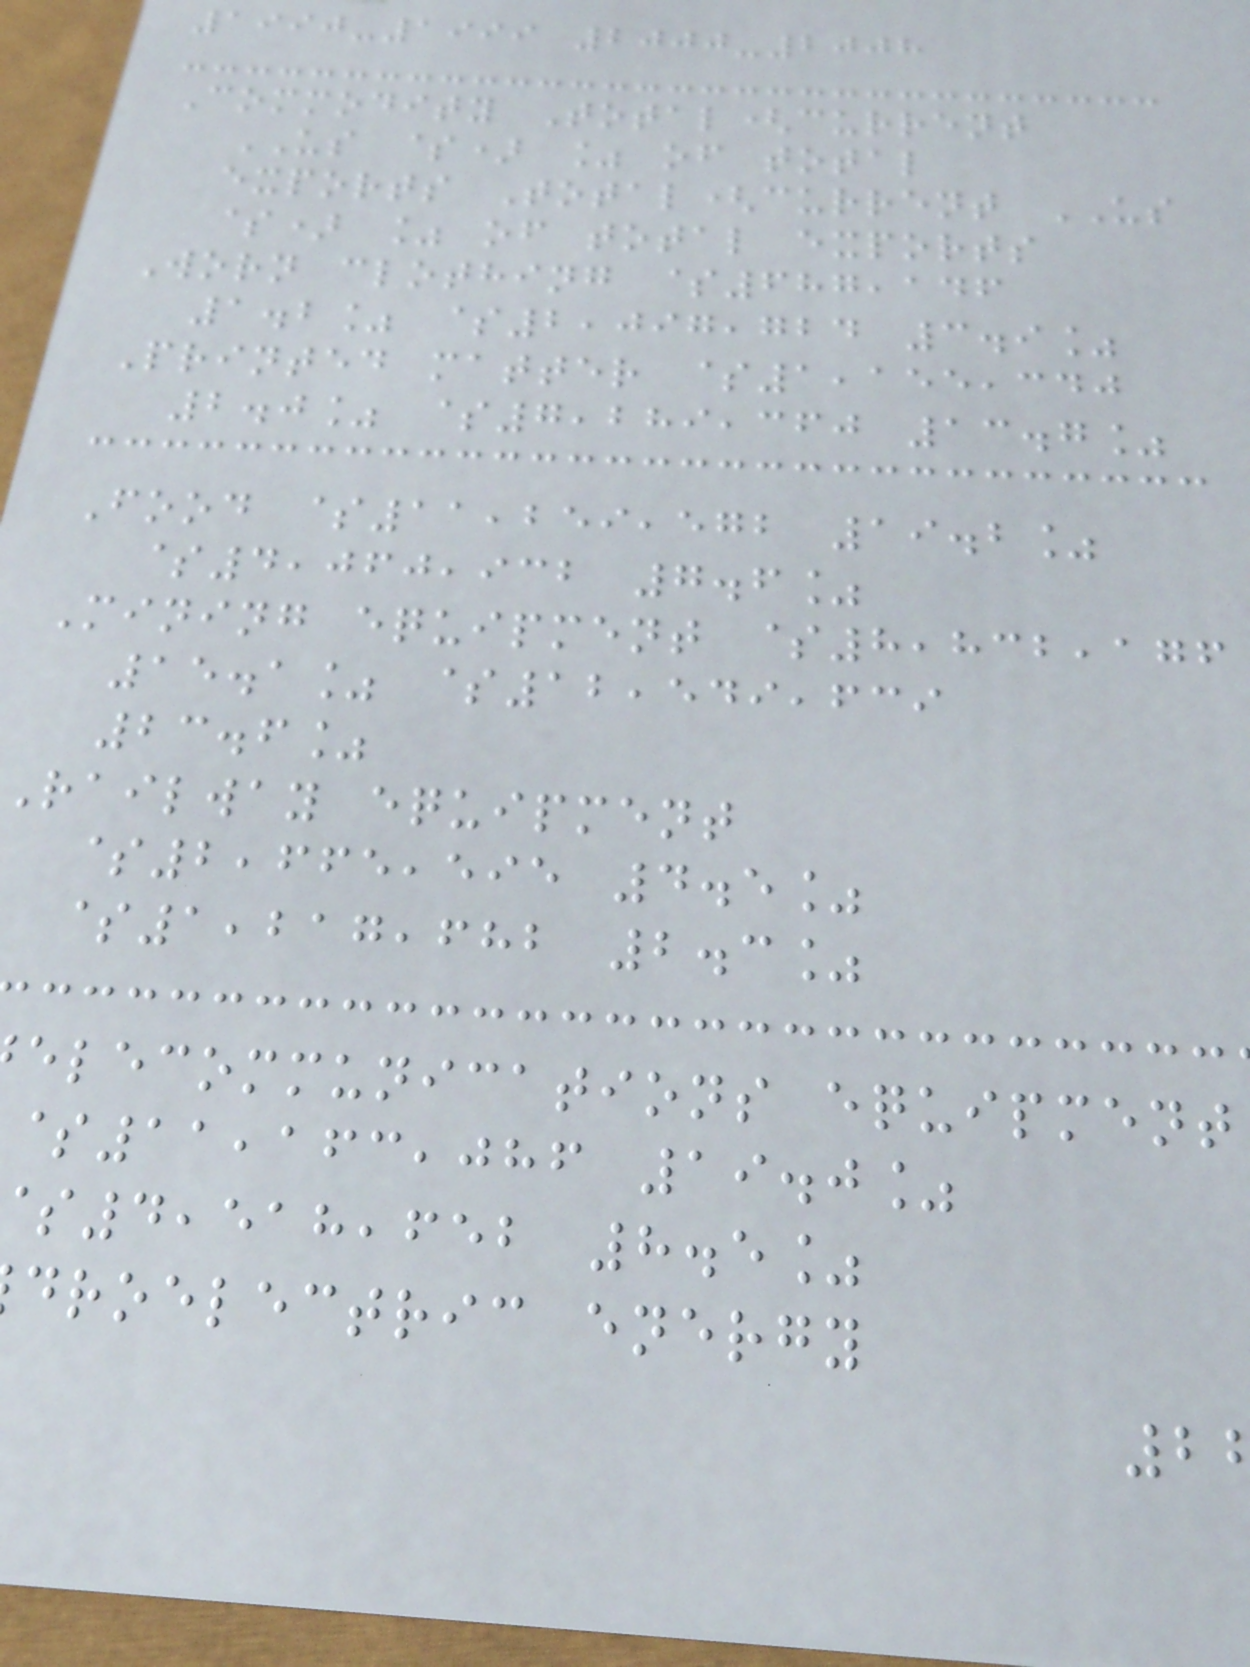1990-1999 2000-2008
Commodity Total(current
US $) % of total
exports Total(current US
$) % of total exports
Worn clothing $687,146
1.2% $2,097,724 3.9%
Printed matter $1,155,340
2.0% $7,289,360 13.7%
Food $11,259,572 19.2%
$4,060,932 7.6%
Mining equipment $8,832,176
15.1% $12,549,639
23.6%
Railway equipment
$2,665,595 4.5%
$1,217,682 2.3%
elecommunications equipment
$11,163,086 19.0%
4,518,652 8.5%
droelectric energy
